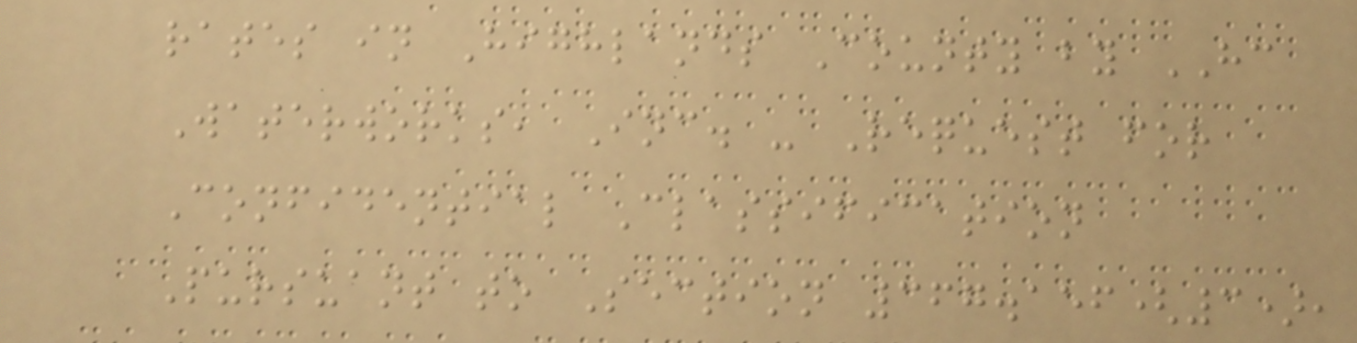rates in Highlands County by HC
Waterworks, Inc. - Request for
Confidential Classification
Pursuant to Section 367.156(3),
